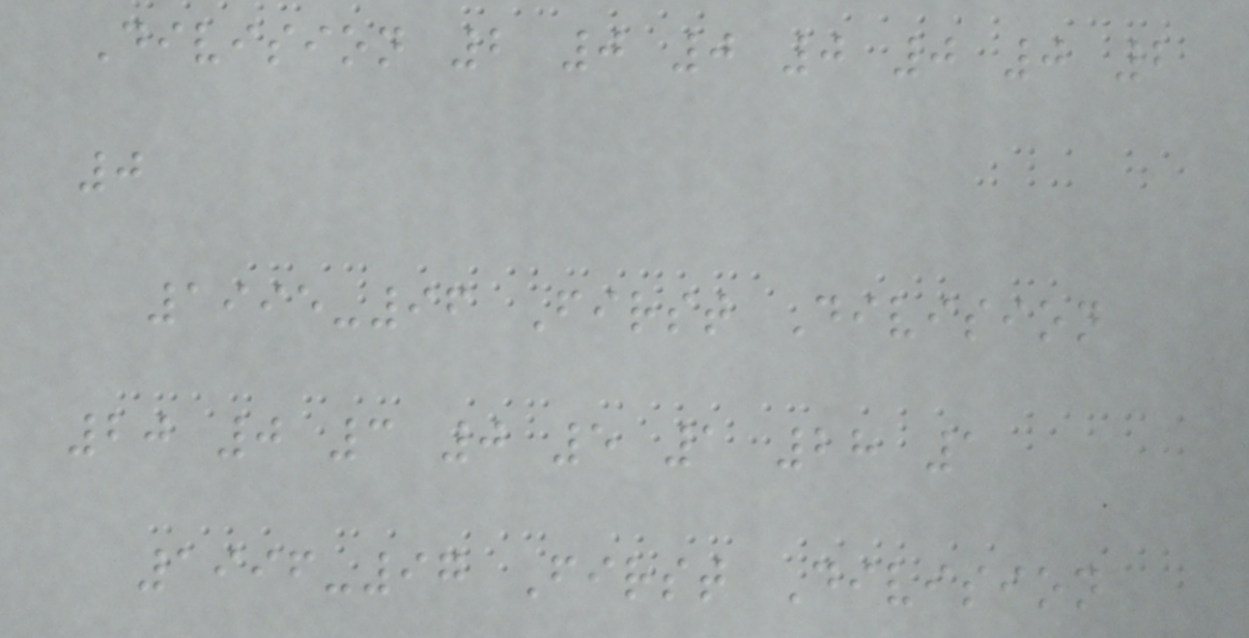Division 2 0 0 0 0 0 2
0
1995-96 First Division
20 0 3 0 5 1 28 1
1996-97 First Division
